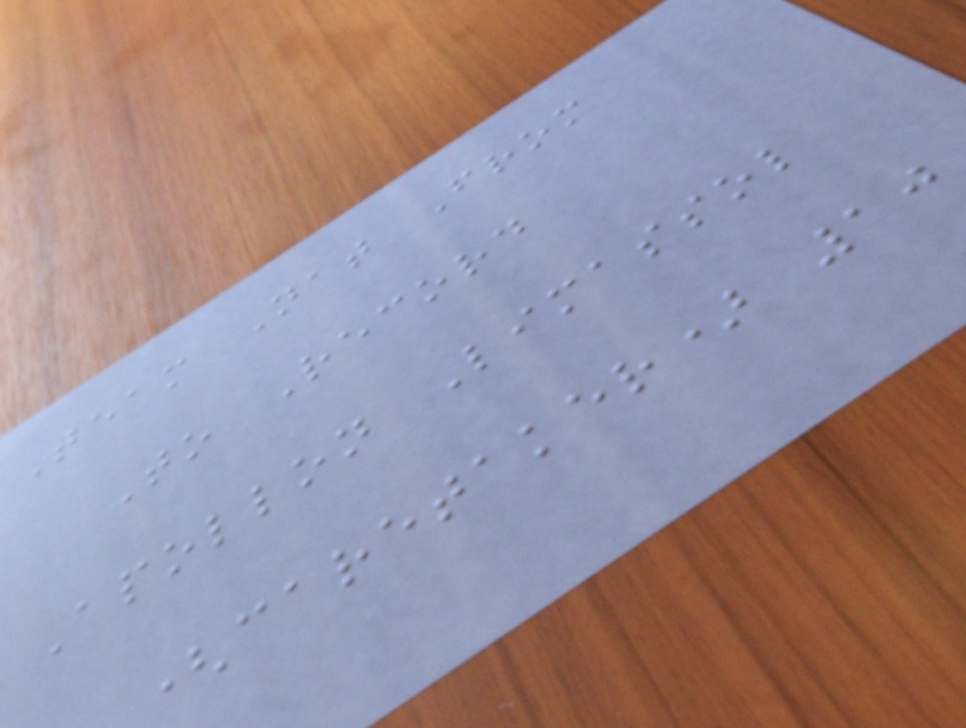Team Nat From
To Record
Apollon Limassol
(caretaker) 10
